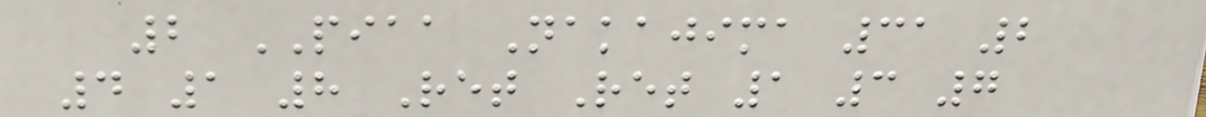2 PIAA Nakajima 31 2
4 1 8 Ret Ret 1 3 7
